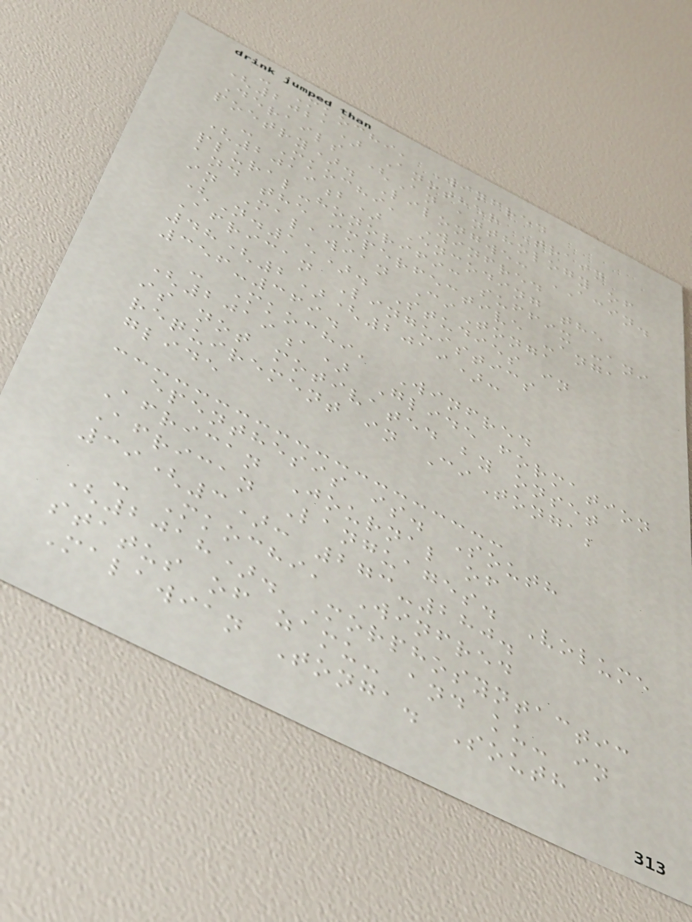- Mkochi, Winfred
(2021) Another Train
Derails (An anthology of
poetry). Lilongwe: ACIN.
- Mkochi, Winfred
(2019b) Encoding the
plural-honorific suffix -ani
and the imperfective -anga
in Malawian CiTonga
(N.15). Studies in
African Linguistics
48(2)(2019):
356-369.
- Mkochi, Winfred
(2019a) Glide formation
is not motivated by onset
requirement in CiTonga;
glide
epenthesis is. South
African Journal of
African Languages. Volume
39(3): 273-280.
- Mkochi, Winfred
(2018). Morphosyntactic
status of zamu- and ku- in
Malawian Tonga. South
